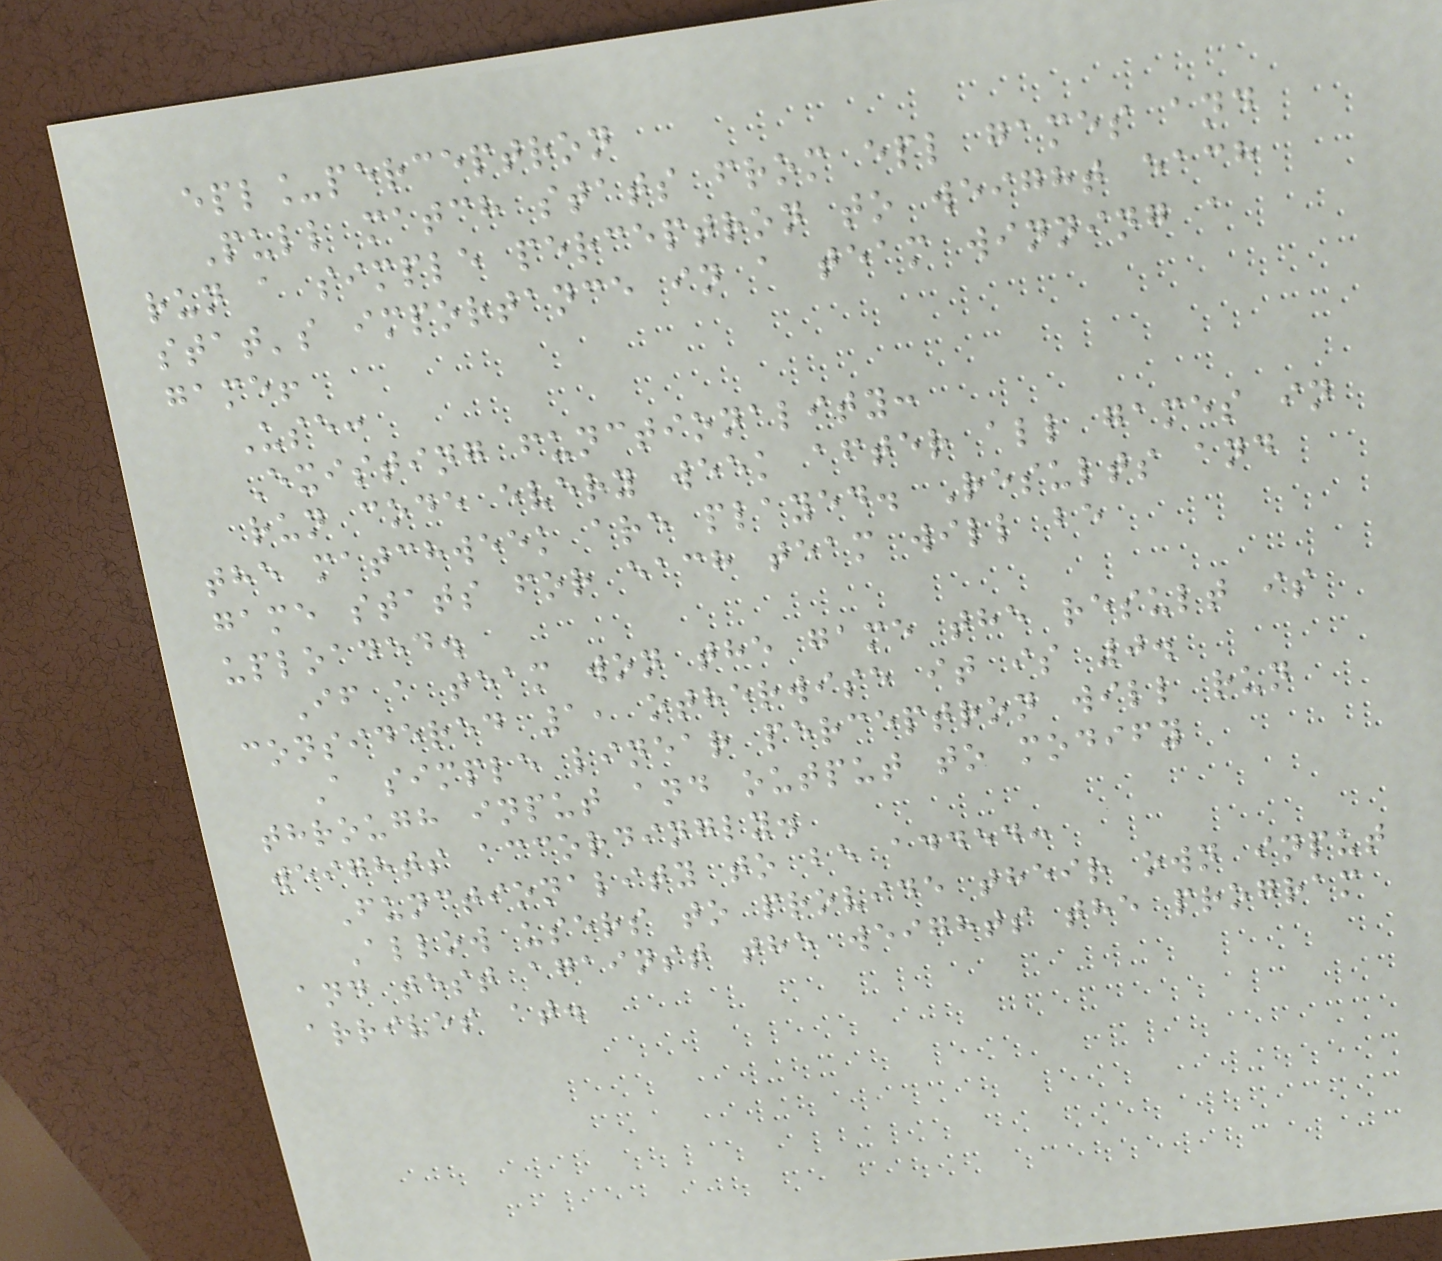epl_perceptron
Pull match stats from epl games and
run a simple perceptron to weight each
stat's importance in a team winning a
game!
Use:
Existing functionality:
run code every week after all games in
the matchweek are played. Results and
game stats for each team will be
uploaded.
If a team won the game the result is
considered 1, otherwise it is 0.
A simple linear perceptron will run
through input and output to modify
weights accordingly.
Functionality to be added:
Allow users to provide their own input
and test against the weights the program
arrives at.
